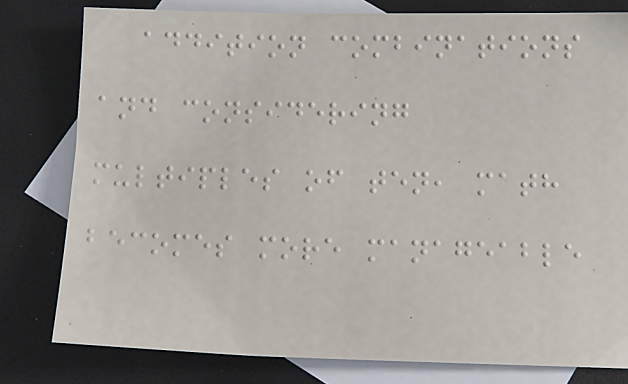addition combinations
and considering
multiples of ten, math
becomes more manageable
